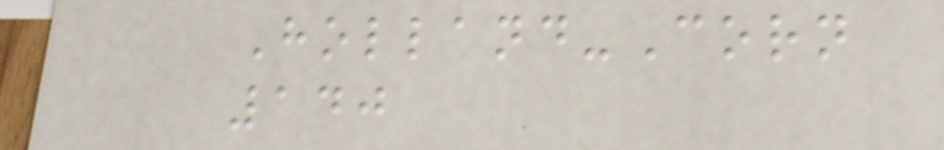Holland-Corn
140
